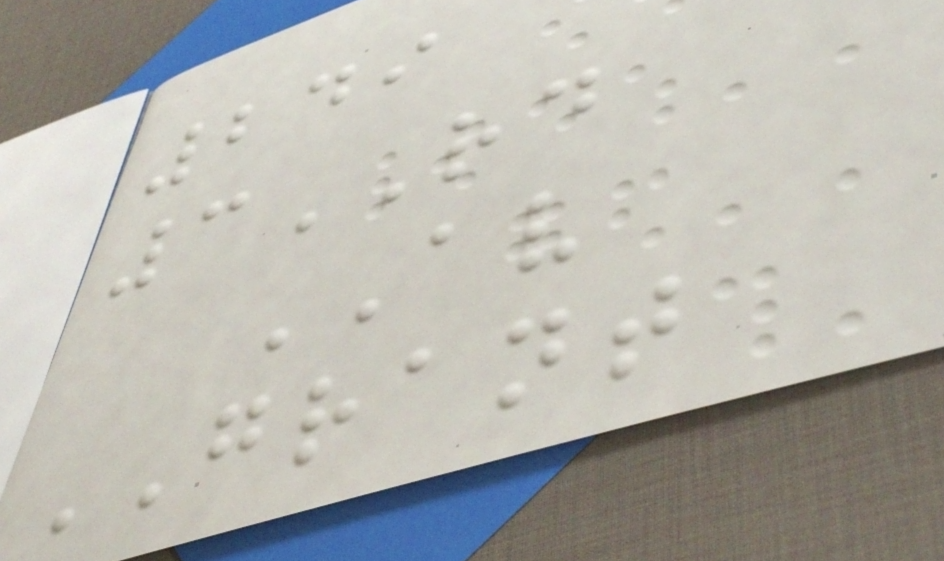249
3RD
AV
GRANT
